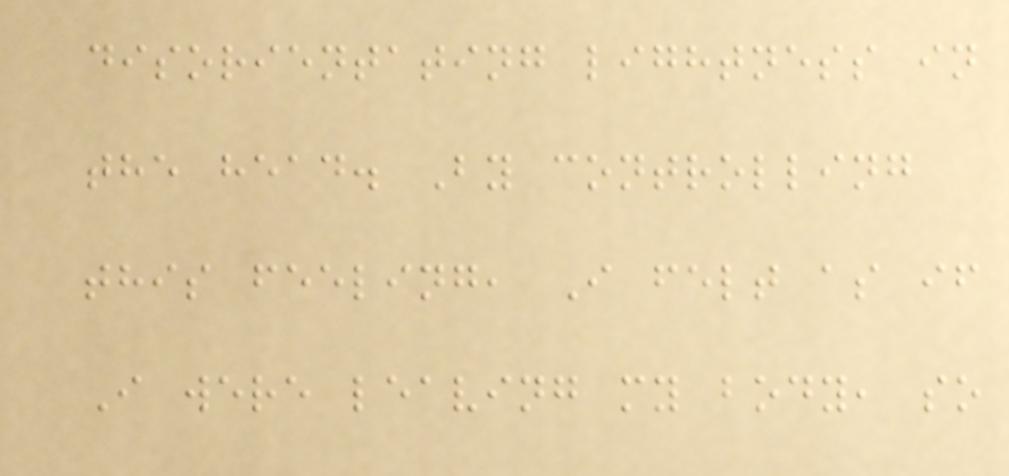disorientating lightness in
the head. By controlling
this feeling, I felt as if
I were leaving my body, so
